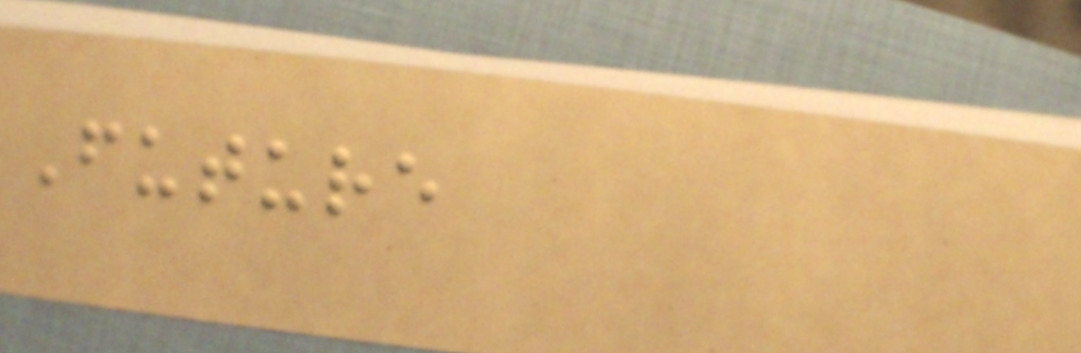Future
